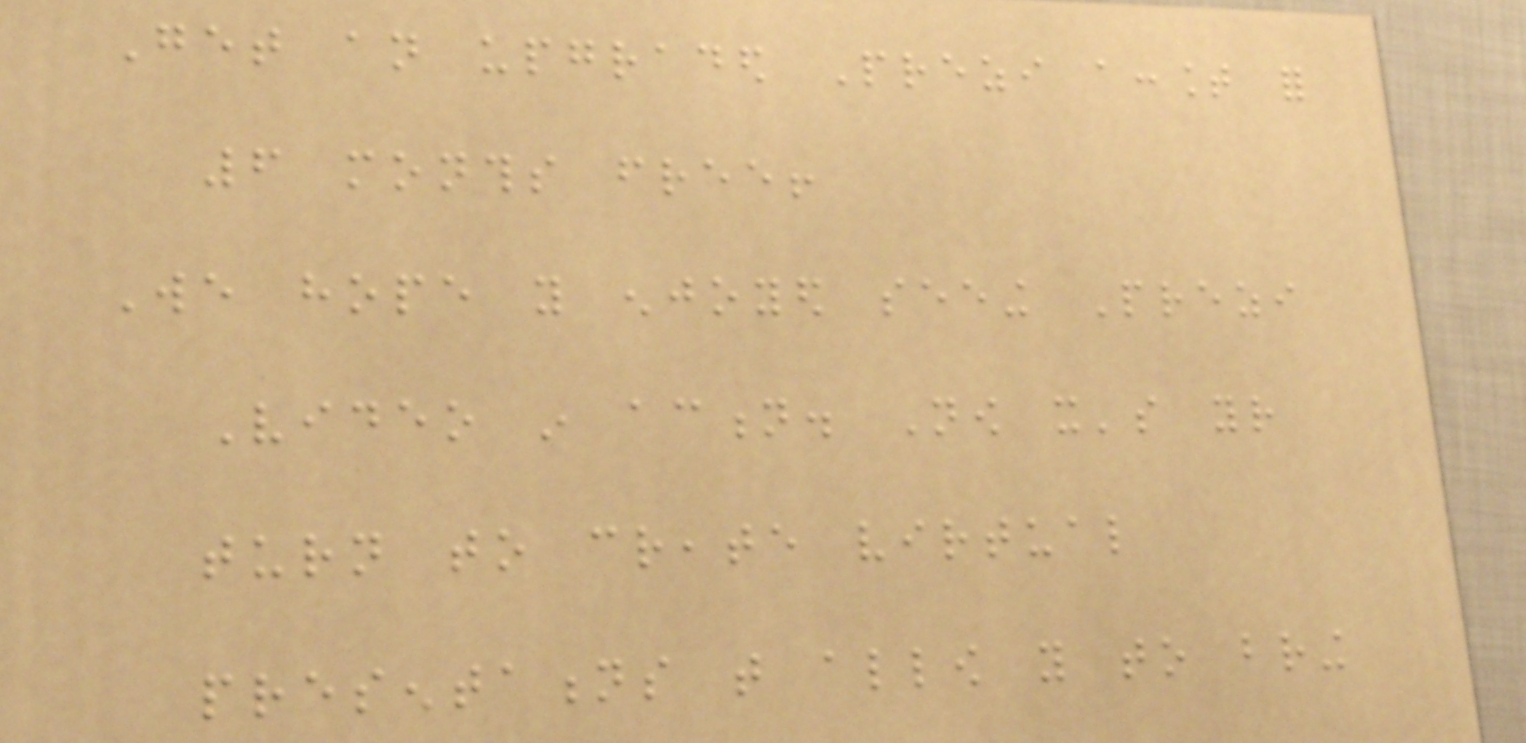Get an upgraded Prezi account for
6 months free!
We hope you enjoyed seeing Prezi
Video in action. Now it's your
turn to create virtual
presentations that allow you to bring
